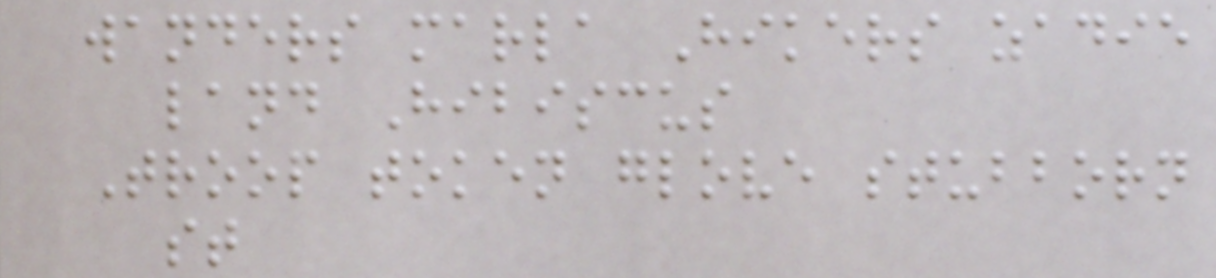wanders marla Hikers zadie
land Hibiscus
Troop token glove stubborn
st
